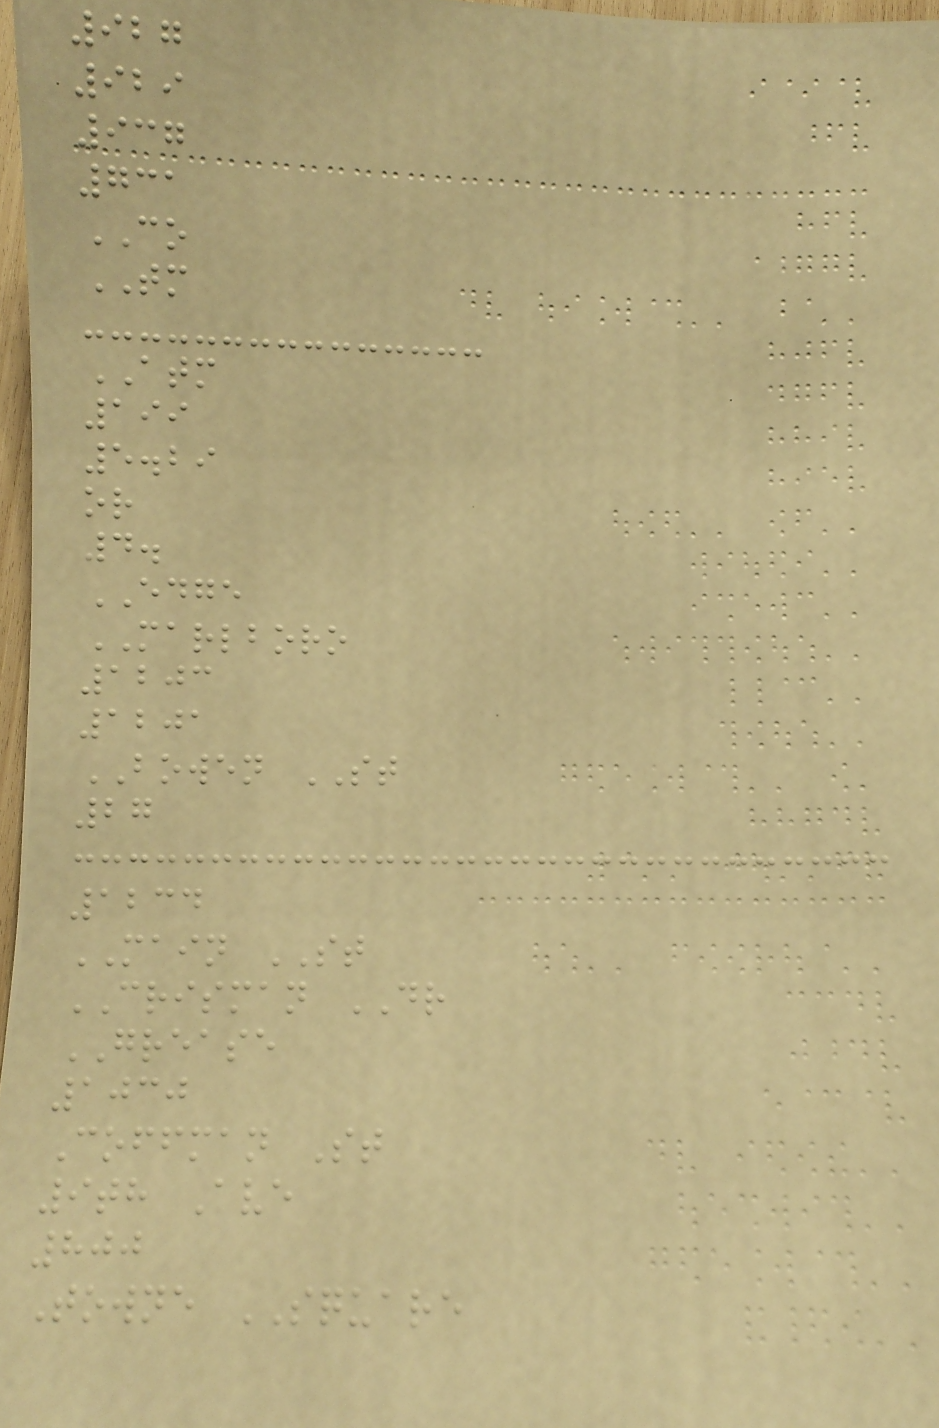927
929
937
731
CO
TM
ATM
199
5.29
or
4.
EDGE
MARLBORO
1203
1201
BOWEN ST
27
1234
MAIN ST
CRISMAN DR
GREASE
1030
Coffman St
9th Ave
800
Towne SQUARE
